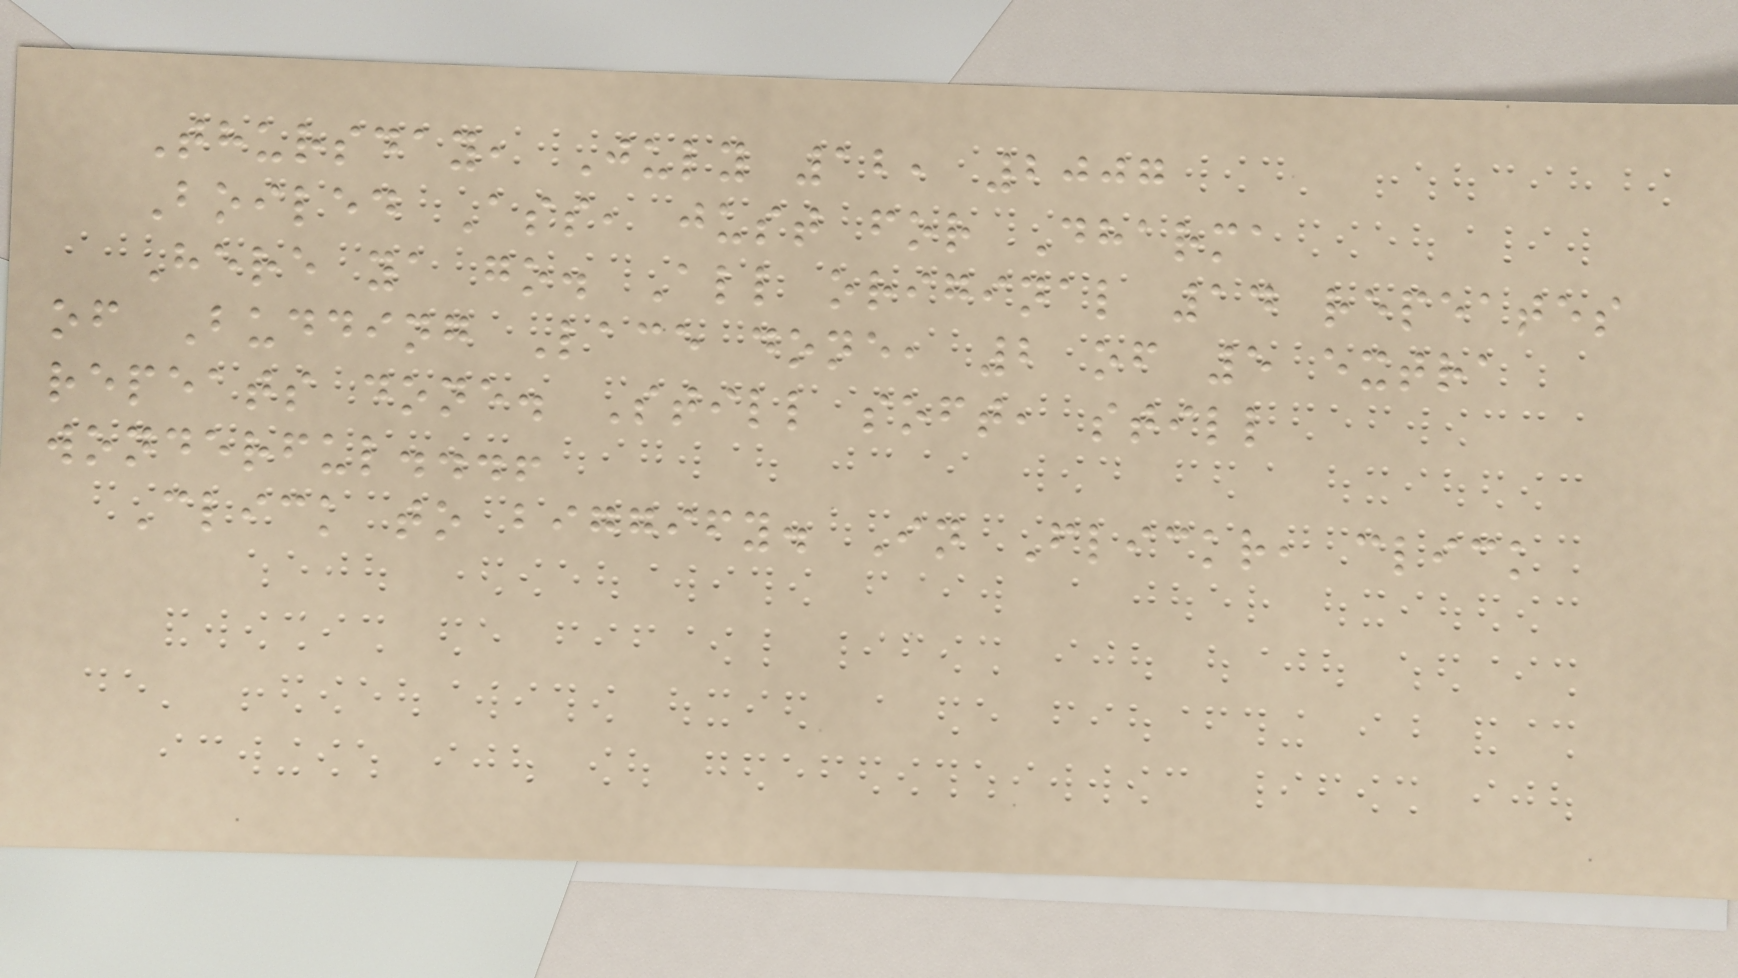Thursday, July 12, 2007
Boiled Ass, just for Dharma
Here ya go. All original 14 repeates
of Budding Lace done, 2 of 5 extra
repeats done. Still soft, still
wonderful...!
Click to biggify. In Flickr, click
